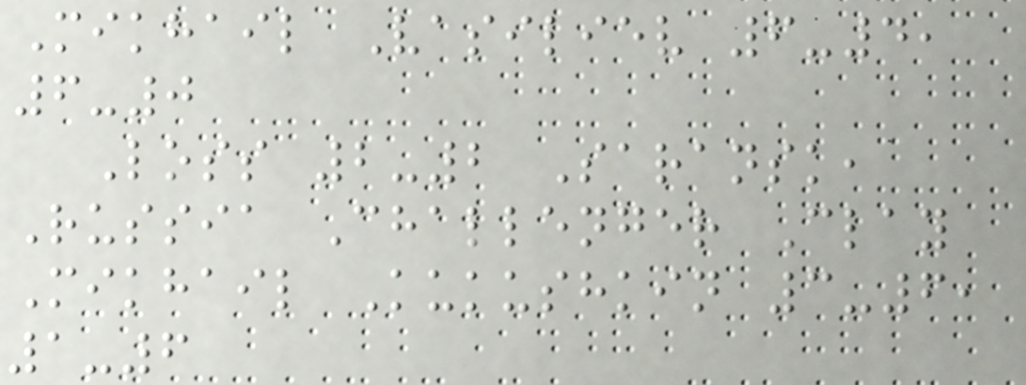Mikhail Vasiliev 6-4,
6-0
Loss 2-2 Saransk,
Russia Challenger Clay
Mikhail Kukushkin 3-6,
1-6
